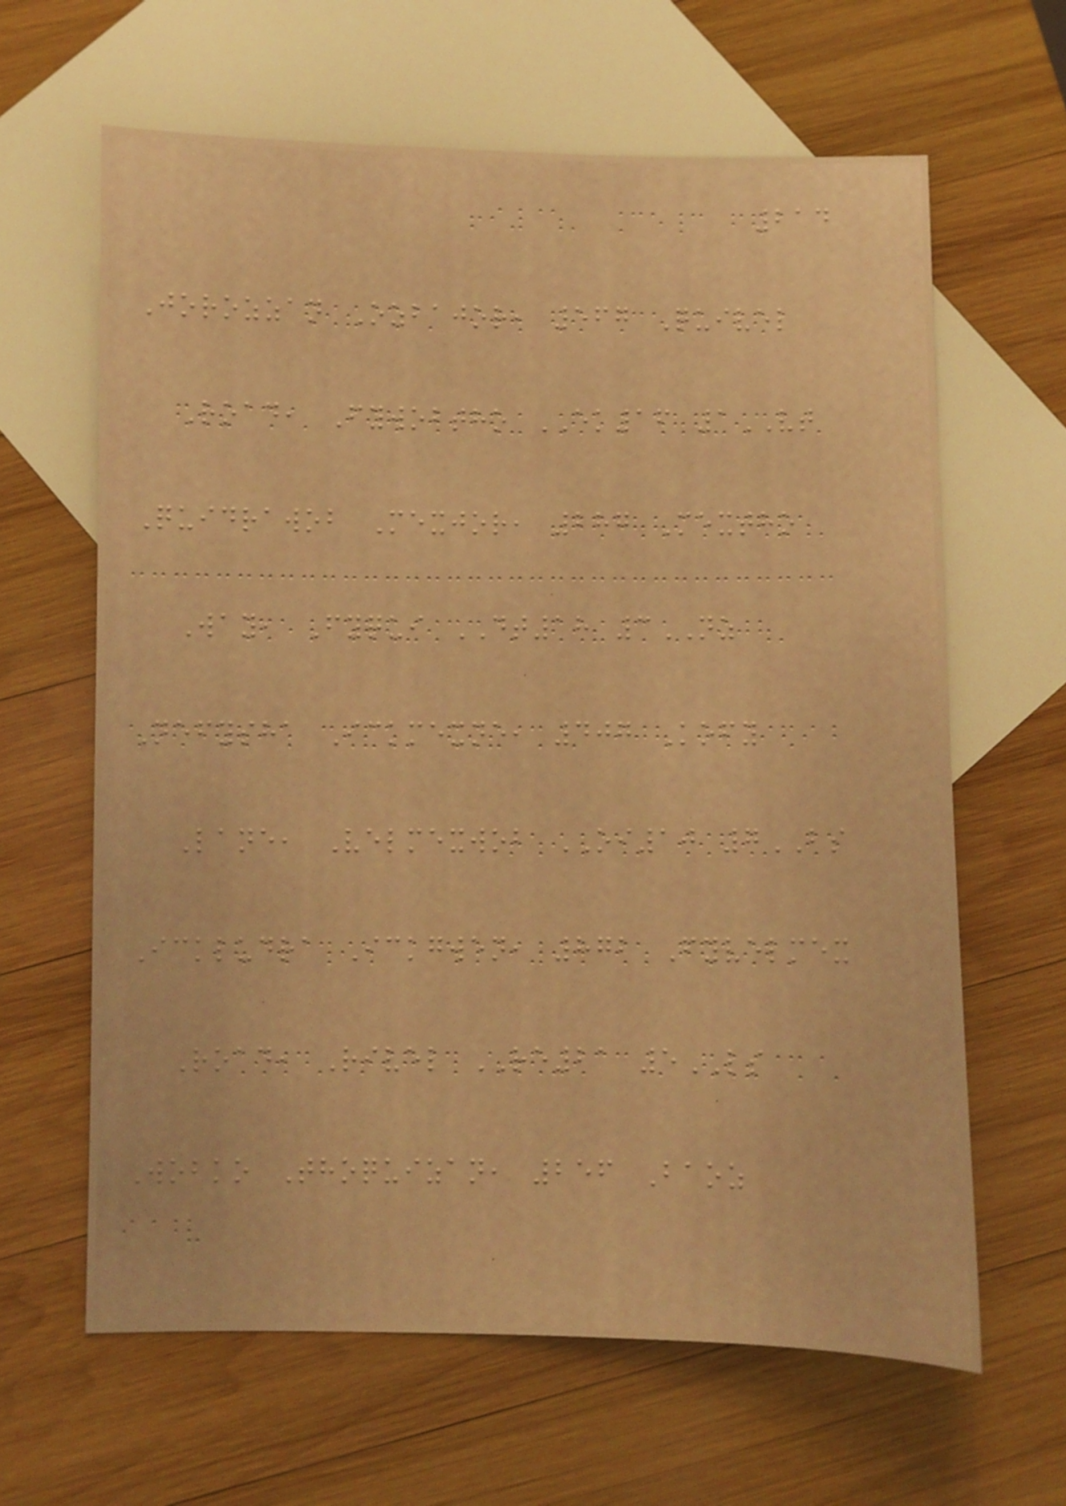214
Jorozzan Ozbajor, 567 Quivel
Road, Fywobtho EK16 1VT
Quidrawob Mexjor, 287 Mextho
Way, Fyqui DT18 3NZ
Nefysha Ickmexne, 407 Kofy
Lane, Velmexwob OI10 7BS
Ickludra Ickgwen, 872 Fyvelmex
Road, Rivel RE21 5LS
Wobko Thoquizan, 256 Baoz
